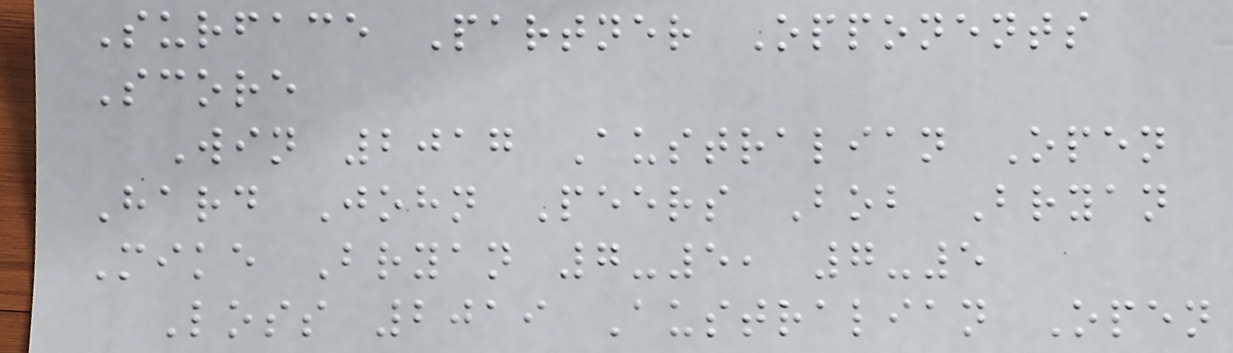Surface Partner Opponents
Score
Win 2017 Australian Open
Hard John Peers Bob Bryan
Mike Bryan 7-5, 7-5
Loss 2019 Australian Open
